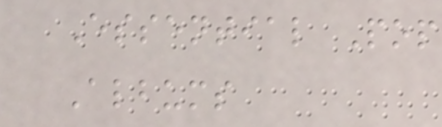Essential Pop
Albums
